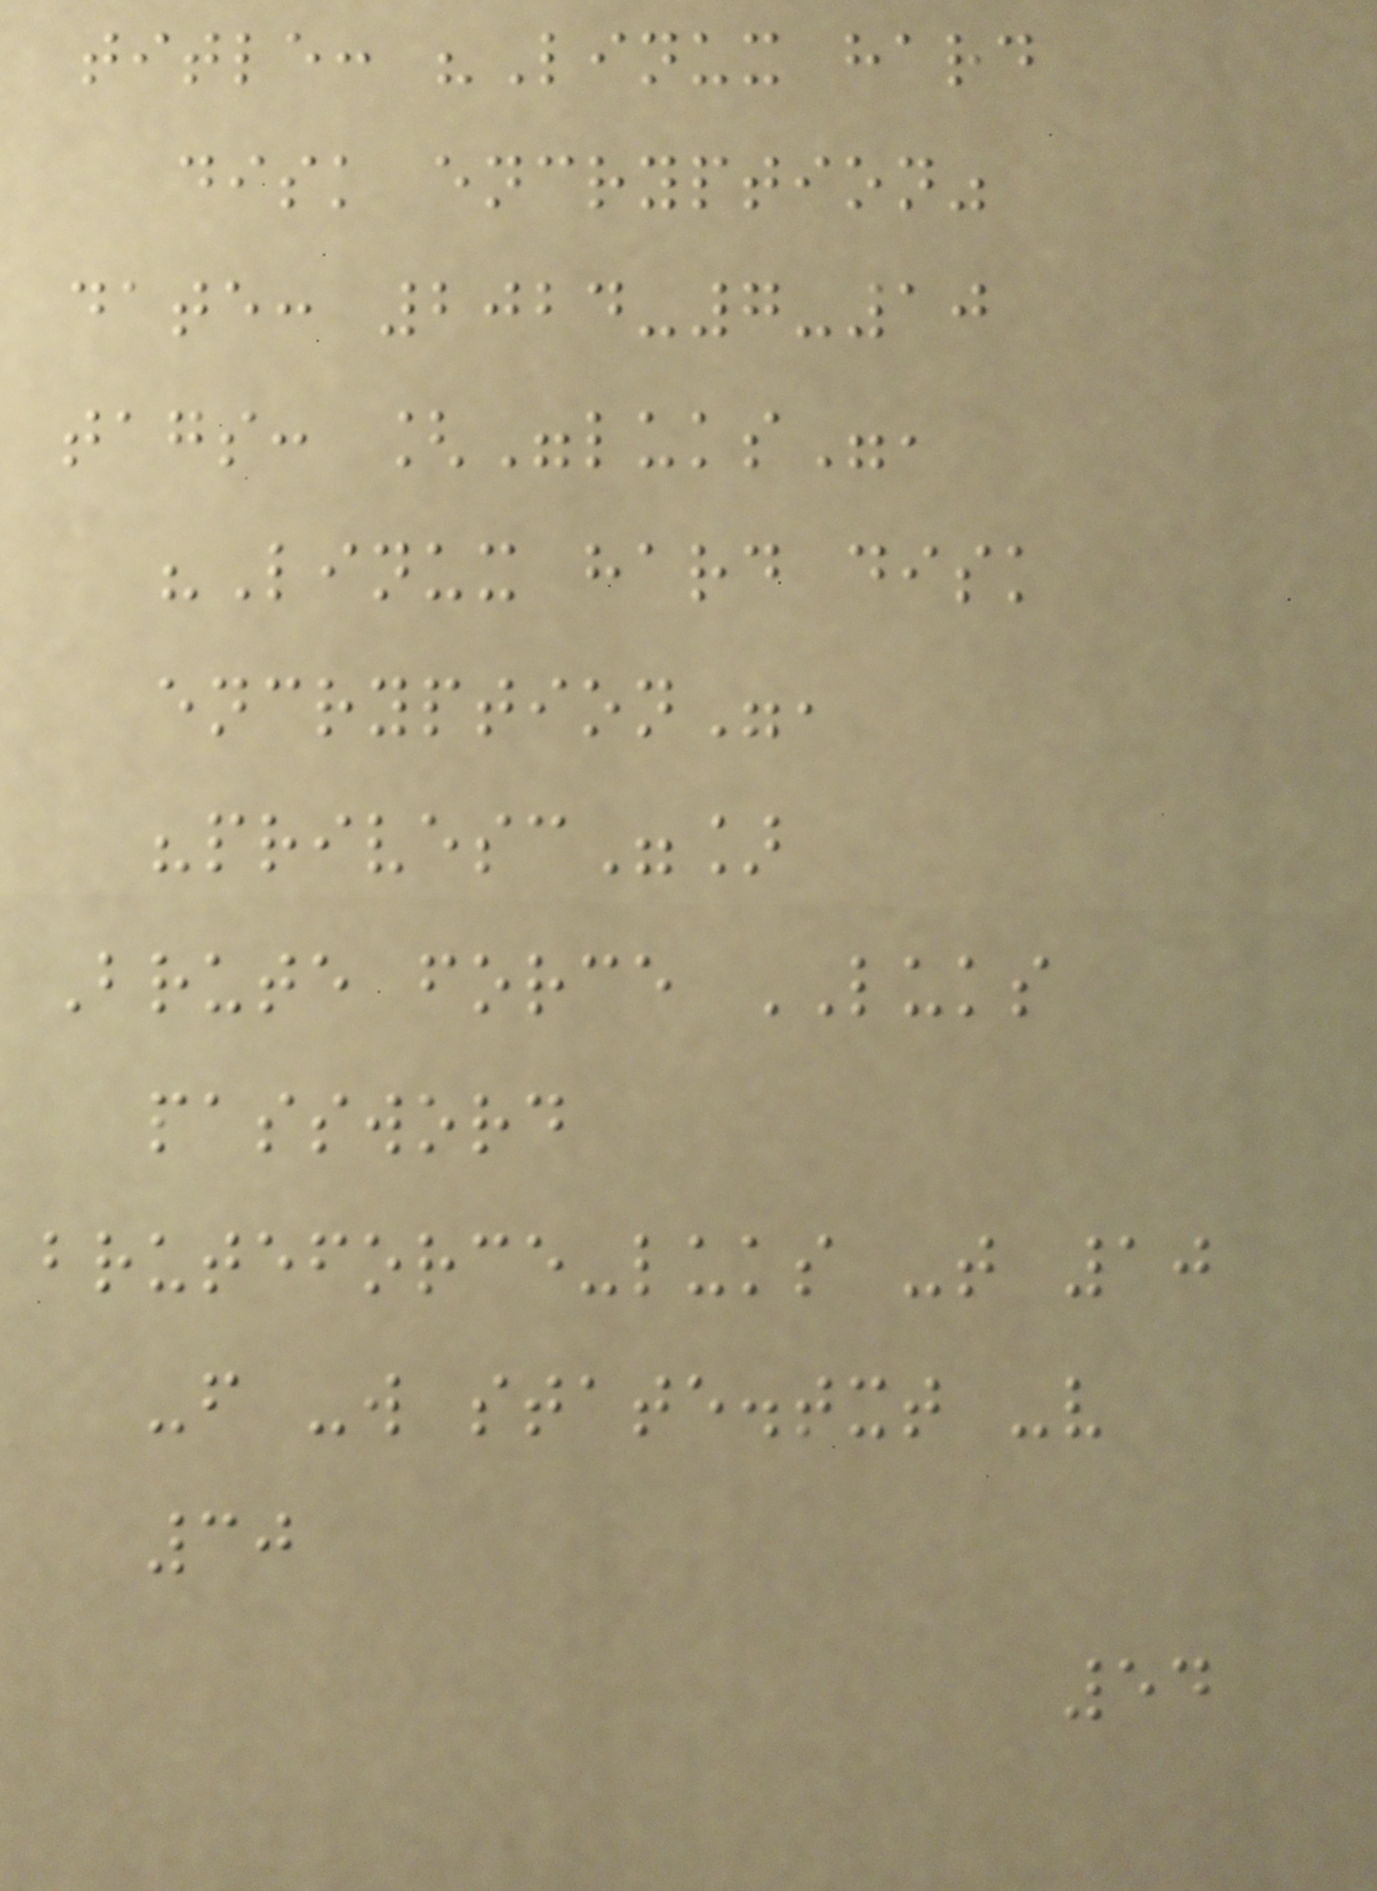title: "Linux hard
disk encryption"
date: 2024-7-10
tags: ["luks",
"Linux hard disk
encryption",
"privesc"]
Brute force LUKS
password
bruteforce-luks -t 10
-f -w state.txt -v
30
54
